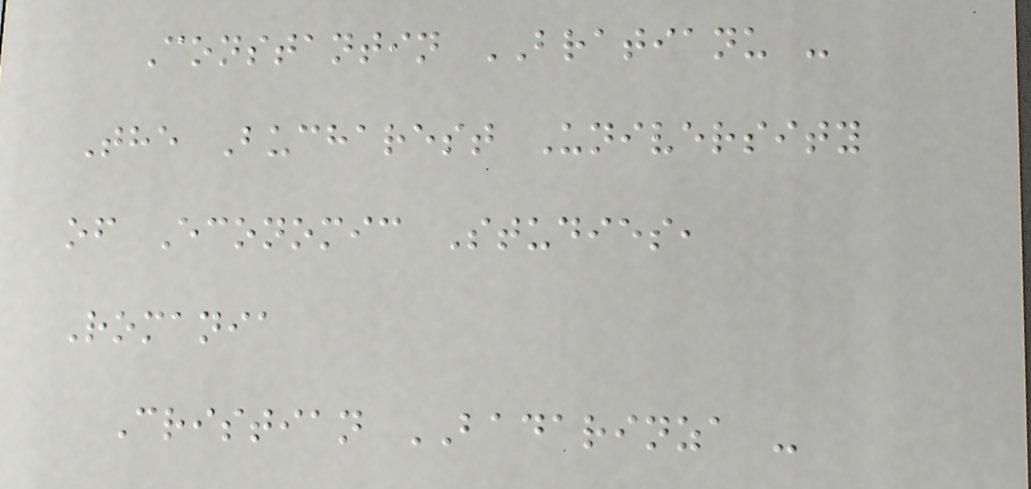Constantin BRATIANU -
The Bucharest University
of Economic Studies,
Romania
Cristian BADARINZA -
